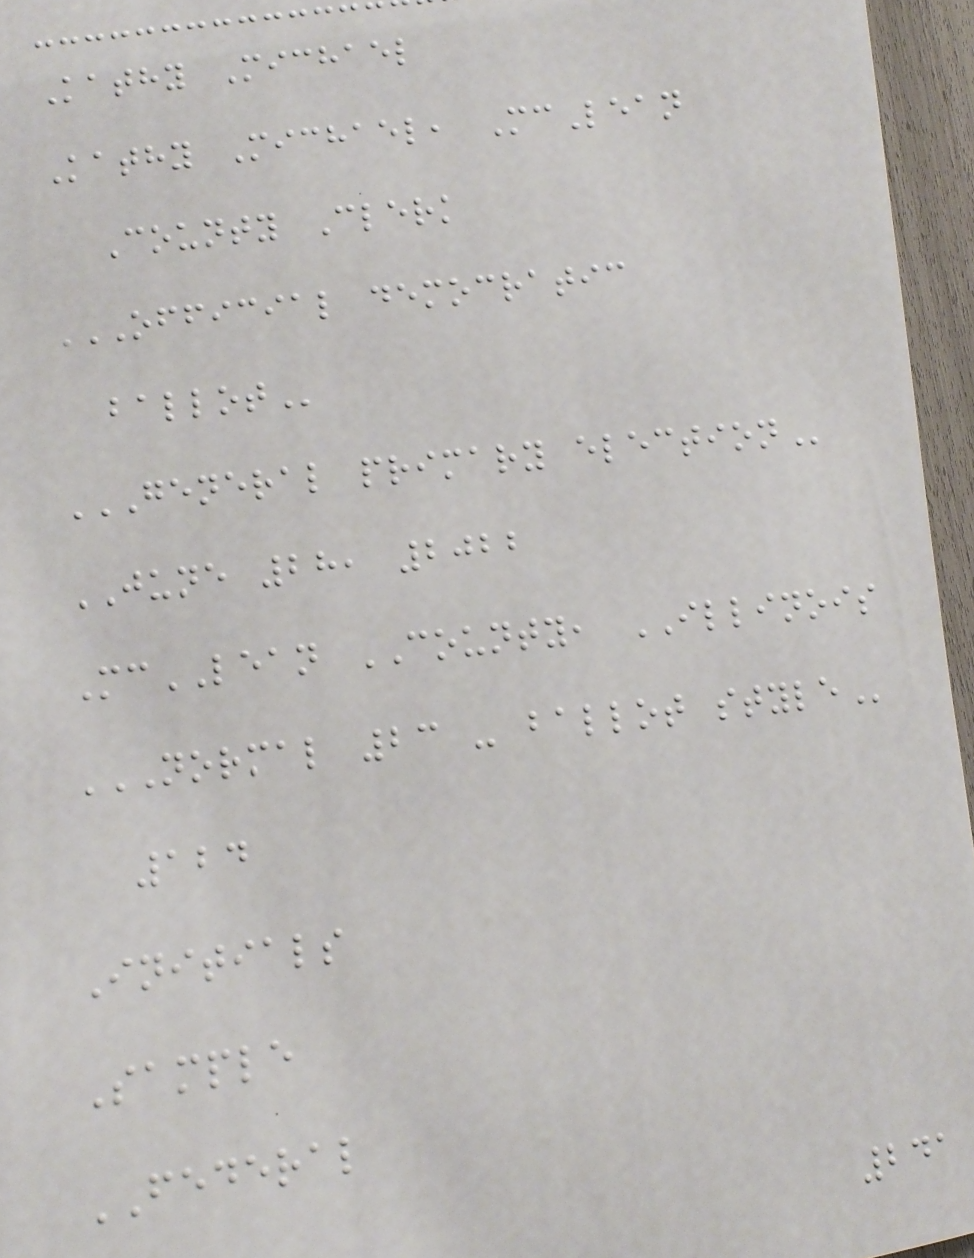Kathy Michael
Kathy Michael, McLean
County Clerk
OFFICIAL DEMOCRATIC
BALLOT
GENERAL PRIMARY ELECTION
JUNE 28, 2022
McLEAN COUNTY, ILLINOIS
NORMAL 23 - BALLOT STYLE
124
Initials
Sample
FEDERAL
241
